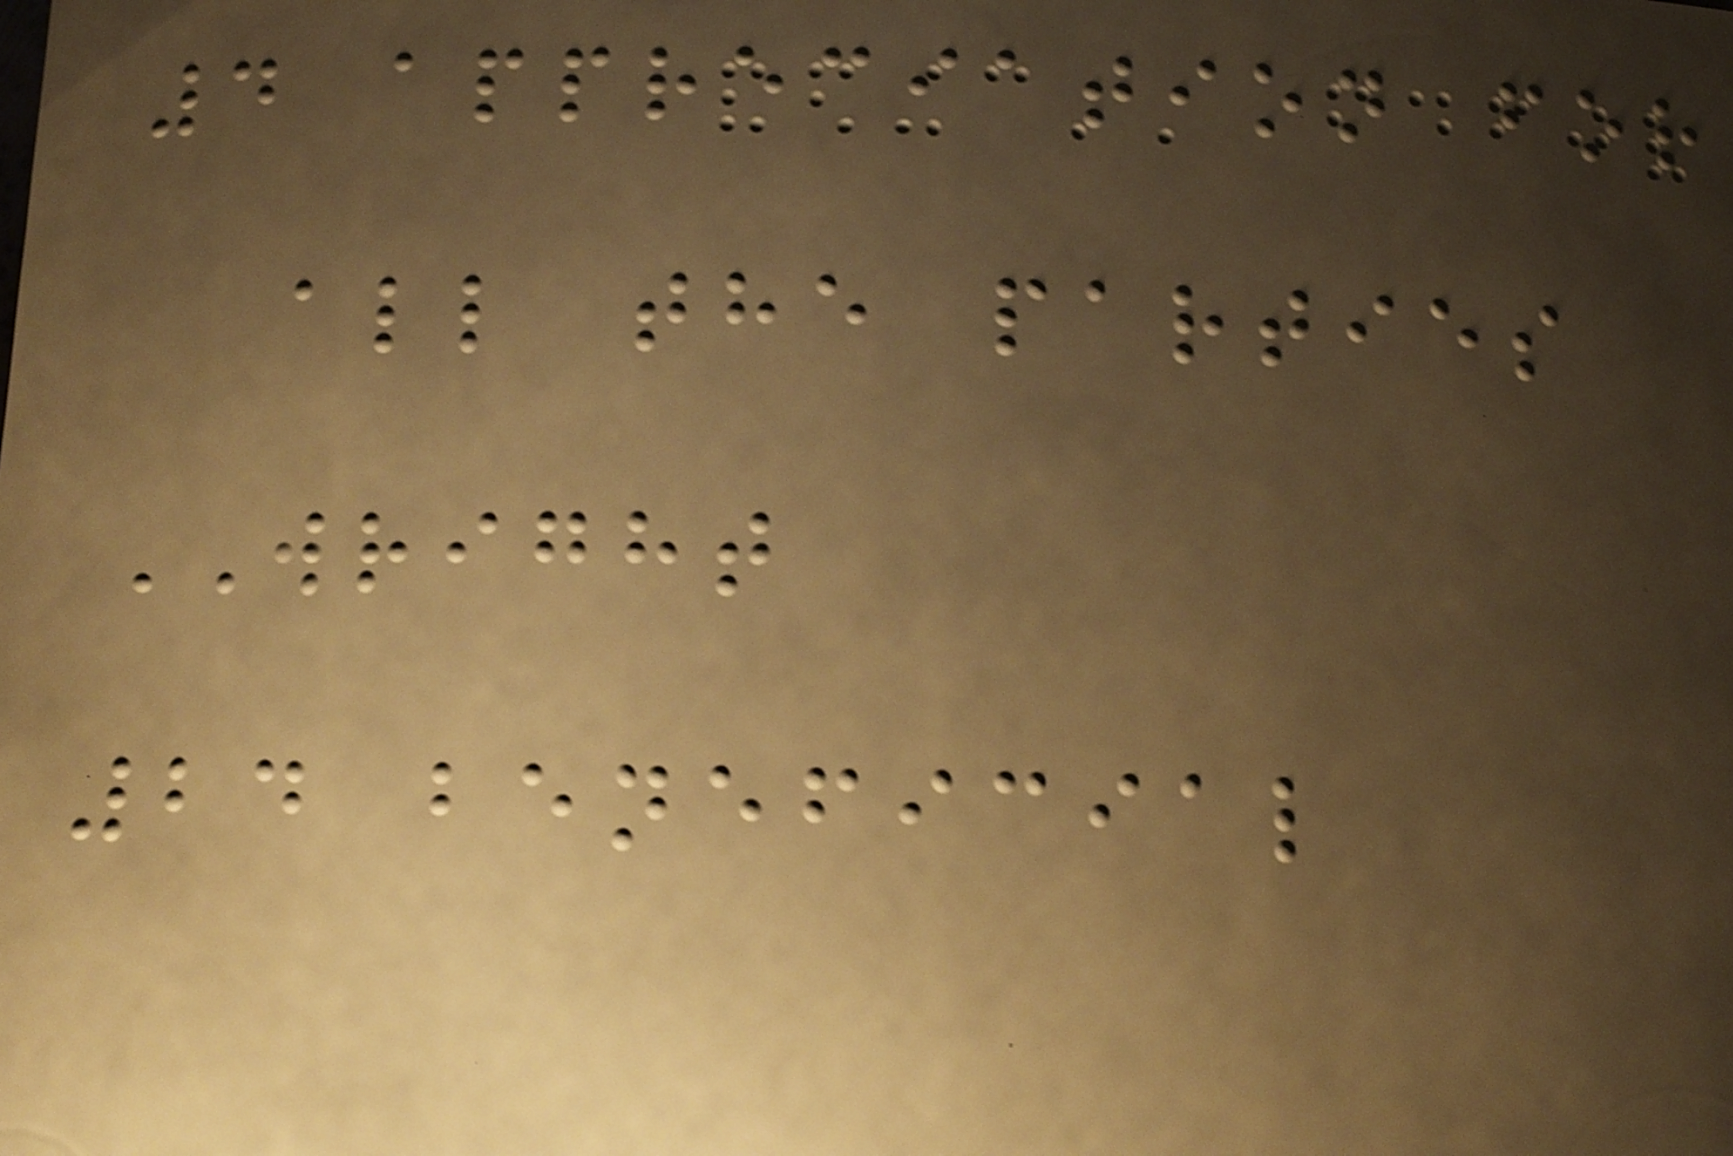4 appreciation for
all the parties
WRIGHT
24 beneficial
